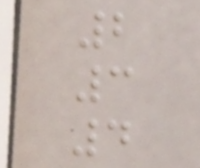2
3
4
